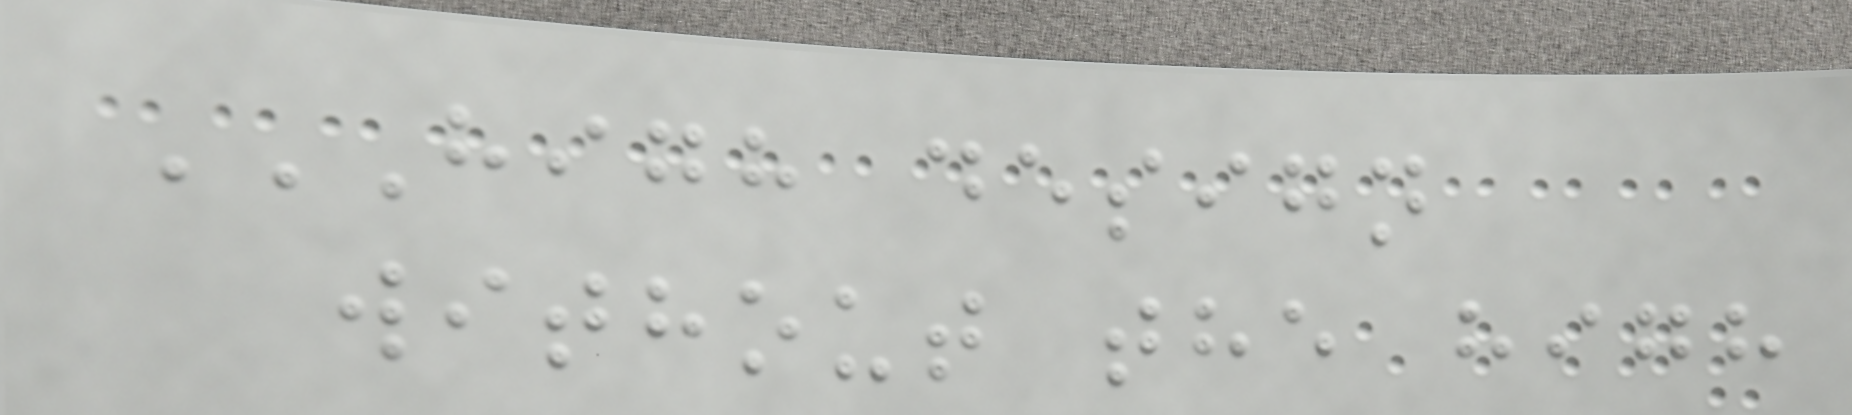HIGH DESIGN
WITHOUT THE HIGH
